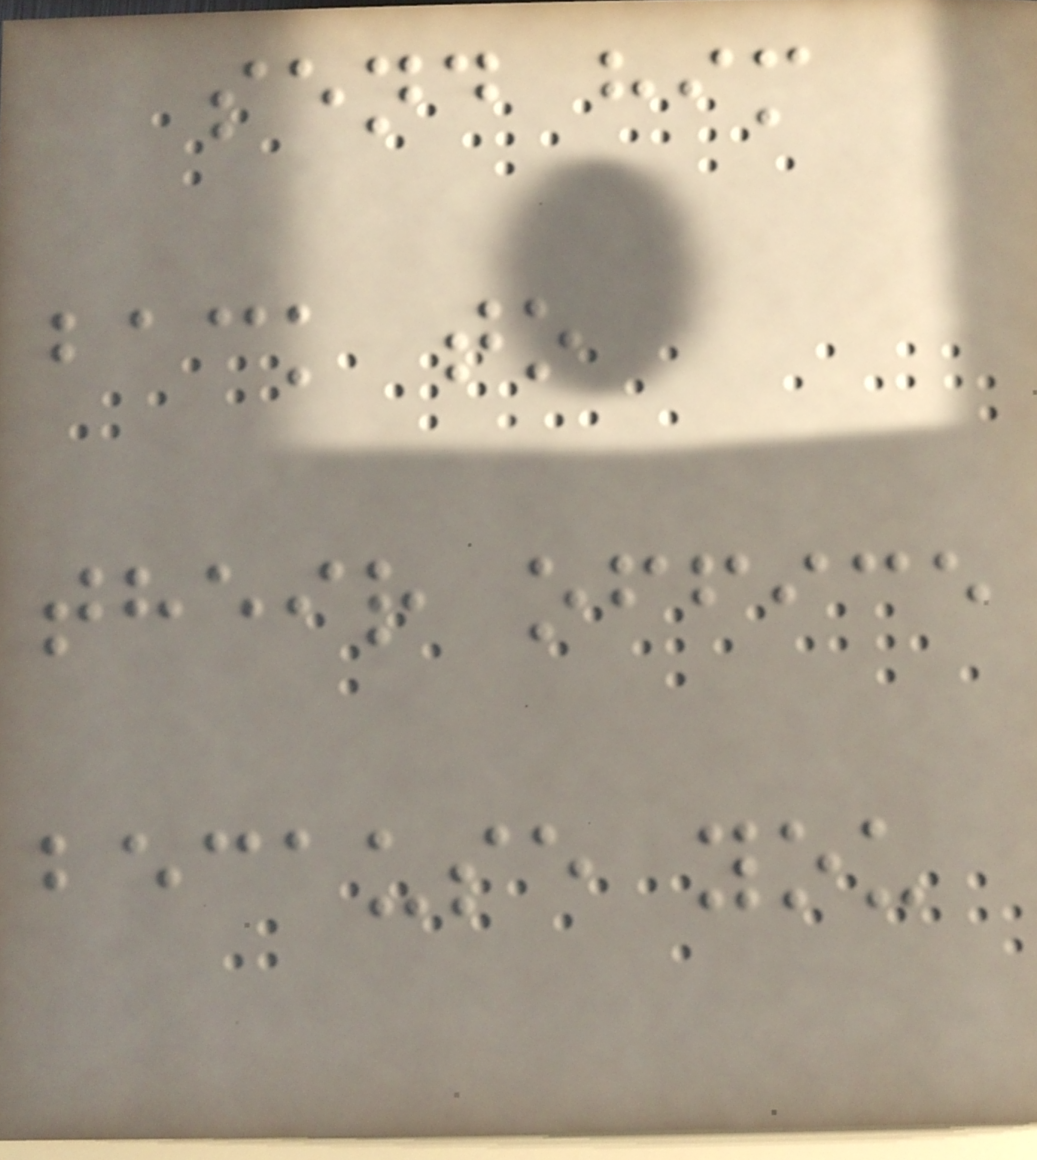send him
back to
their office
because you
